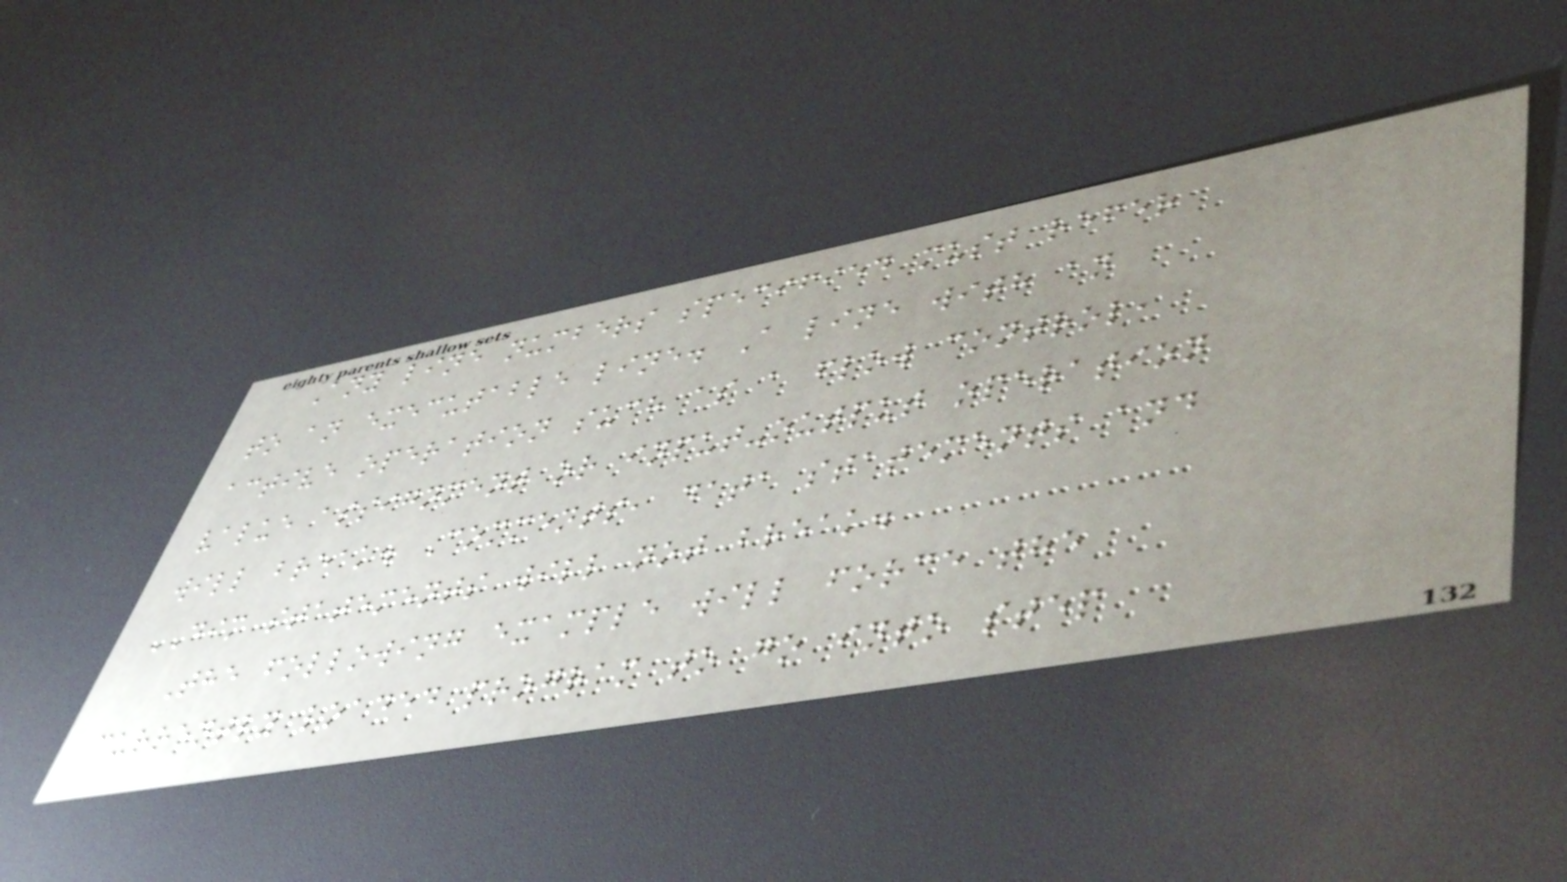Any line numbers specified must refer
to an executable line. A line with an
active operation such as a flow control,
value assignment or input-output operation
will break. Comments, data statements and
DIM statements will not break.
The following example will force the
currently loaded program to go into step
